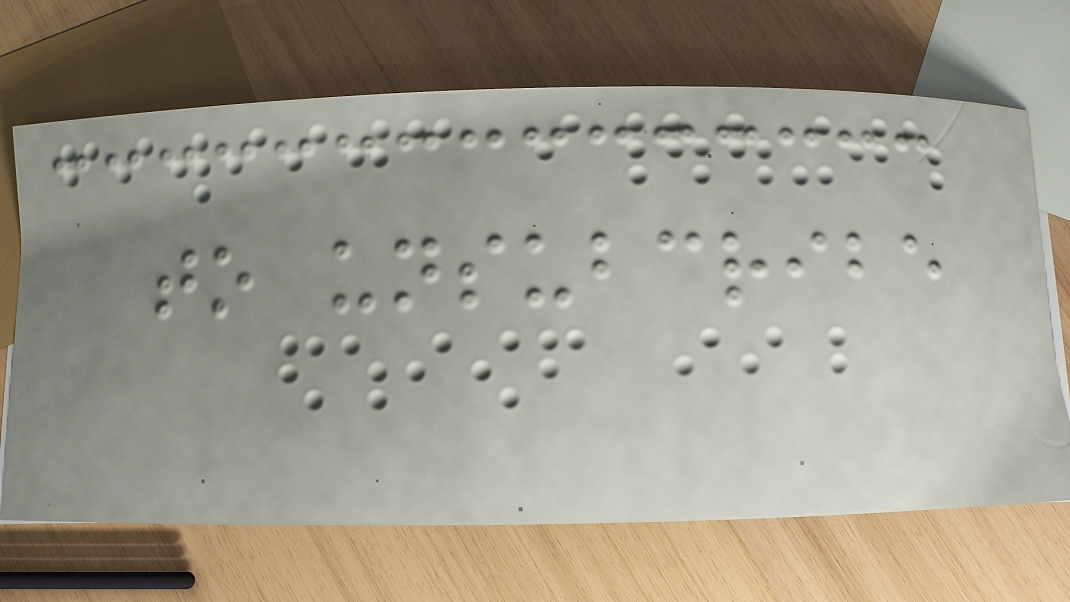to unsubcribe
